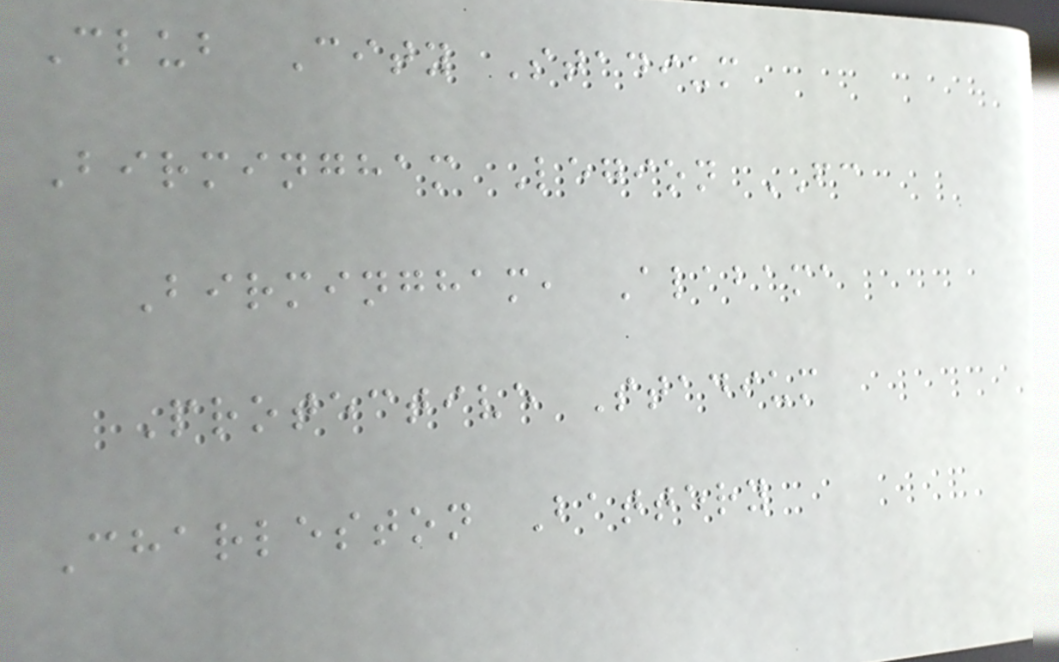Club City Stadium
Birmingham Legion FC
Birmingham, Alabama
Protective Stadium
Charleston Battery
